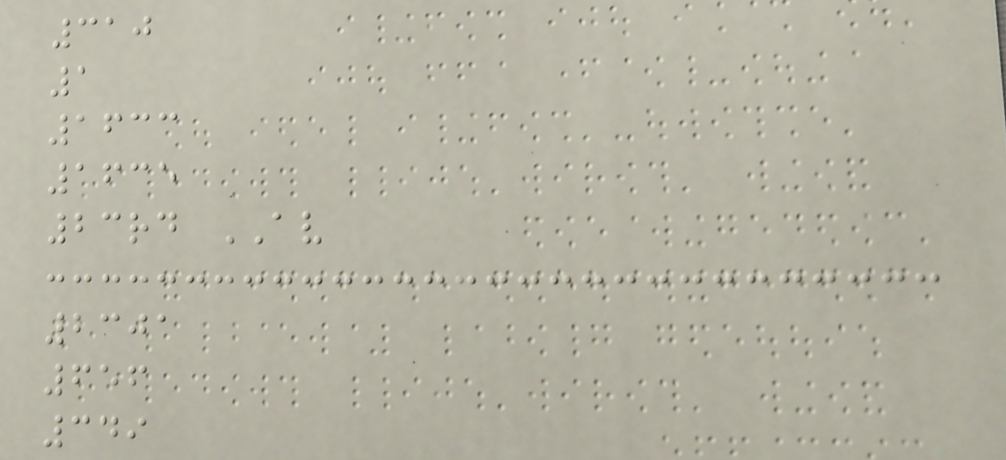310
1
1633
1635
23rd AV
2301
656
349
